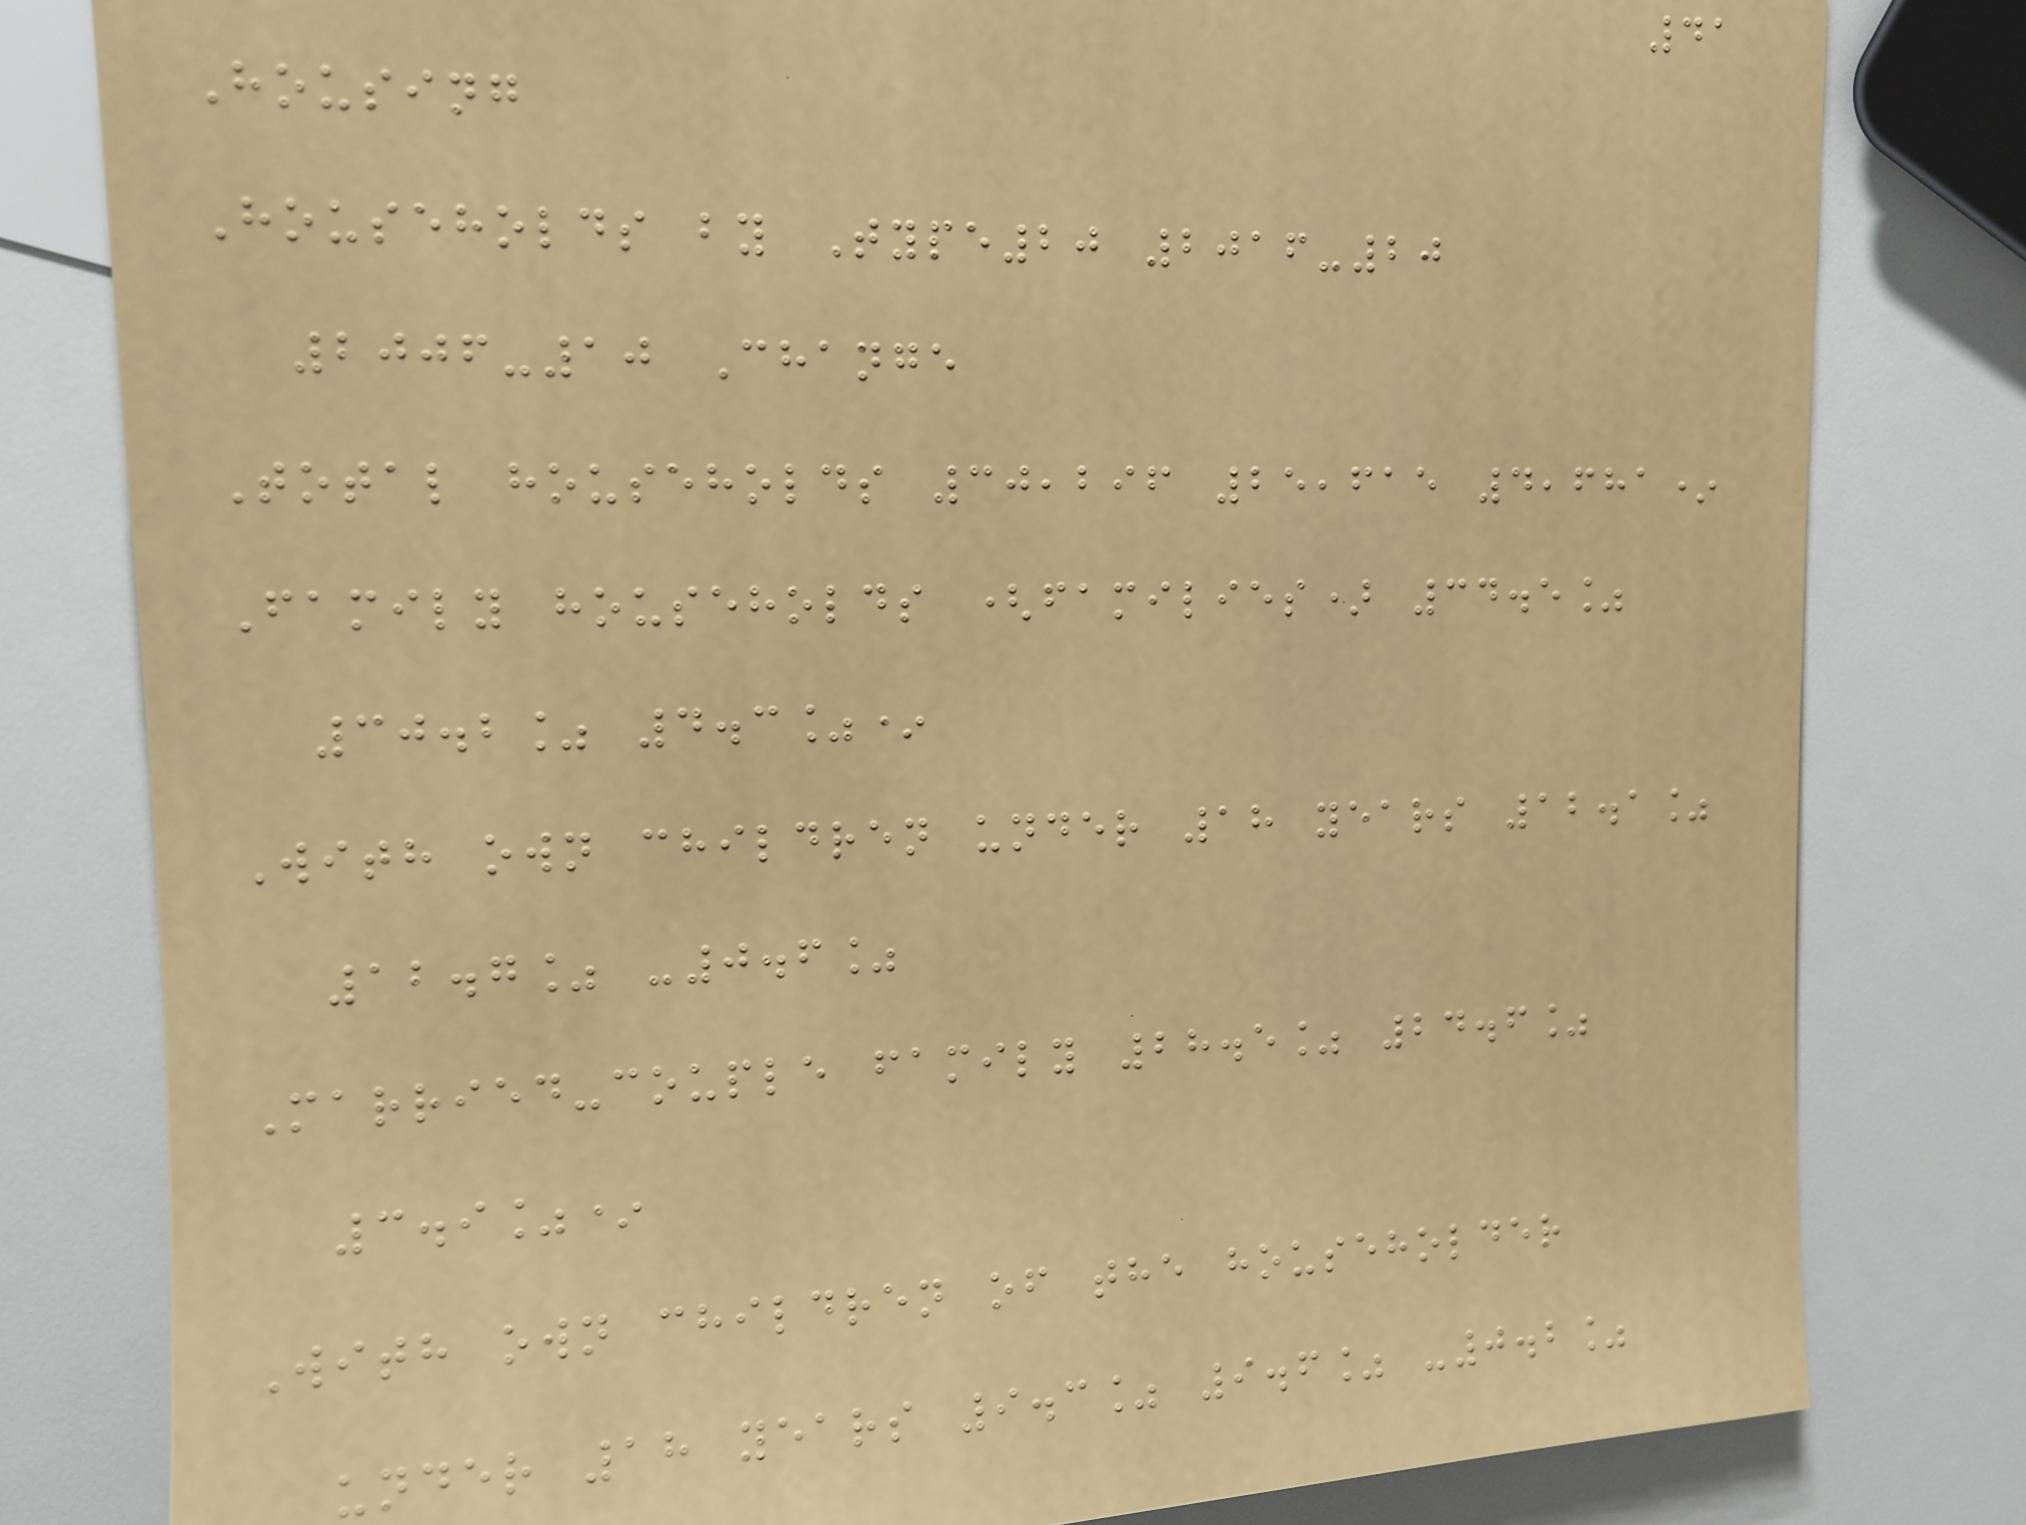41
Housing
Households by Type20 2016-20
2006-10 Change
Total households 30,296 25,615 4,681*
Family households (families) 34.5%
30.2% 4.3%*
With own children under 18 years 12.1%
12.7% -0.6%
Married-couple family 28.5% 24.6%
3.9%*
With own children of the householder
under 18 years 9.3% 9.6% -0.2%
